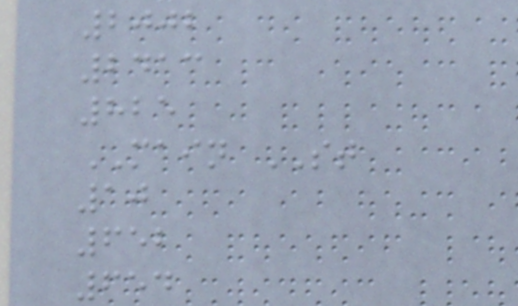2002
2413
825
MAIN ST
10
652
654
